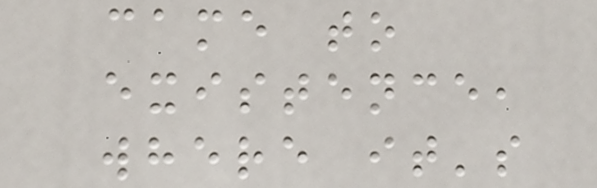came to
existence,
where it's
